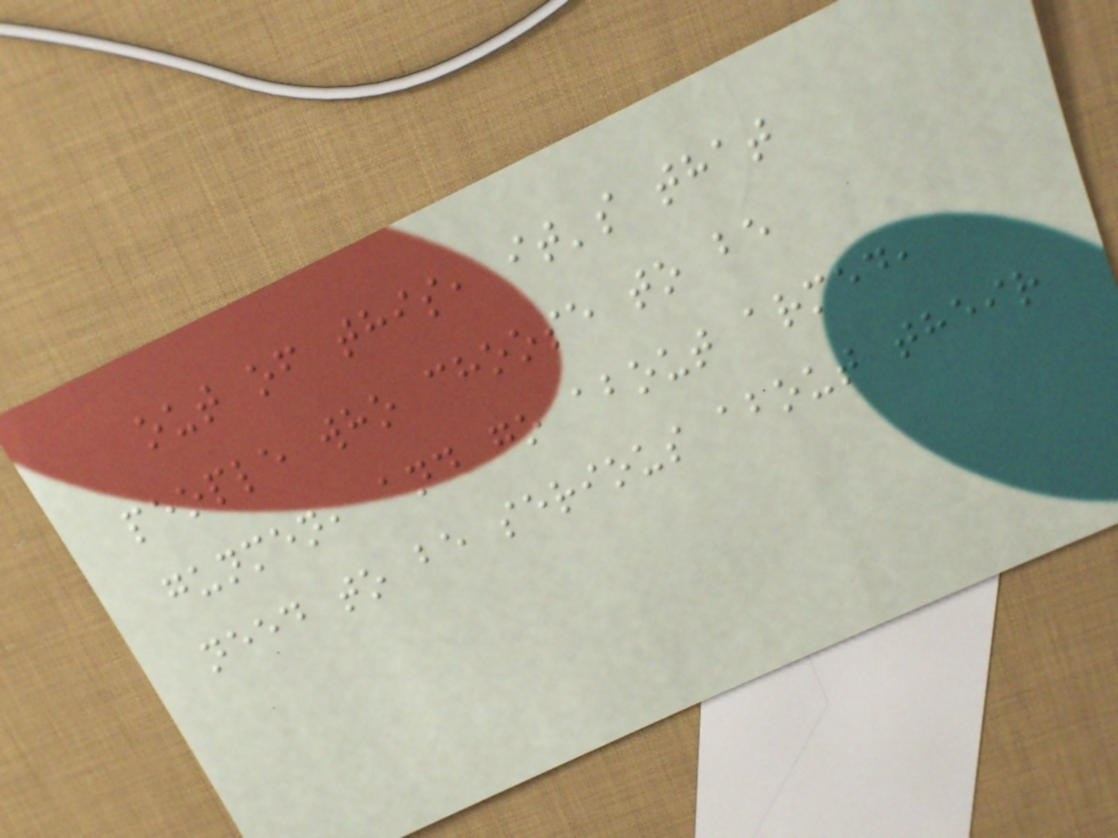out of this, it's that
people who choose to be
gunmen, and go about armed,
need to be serious about their
